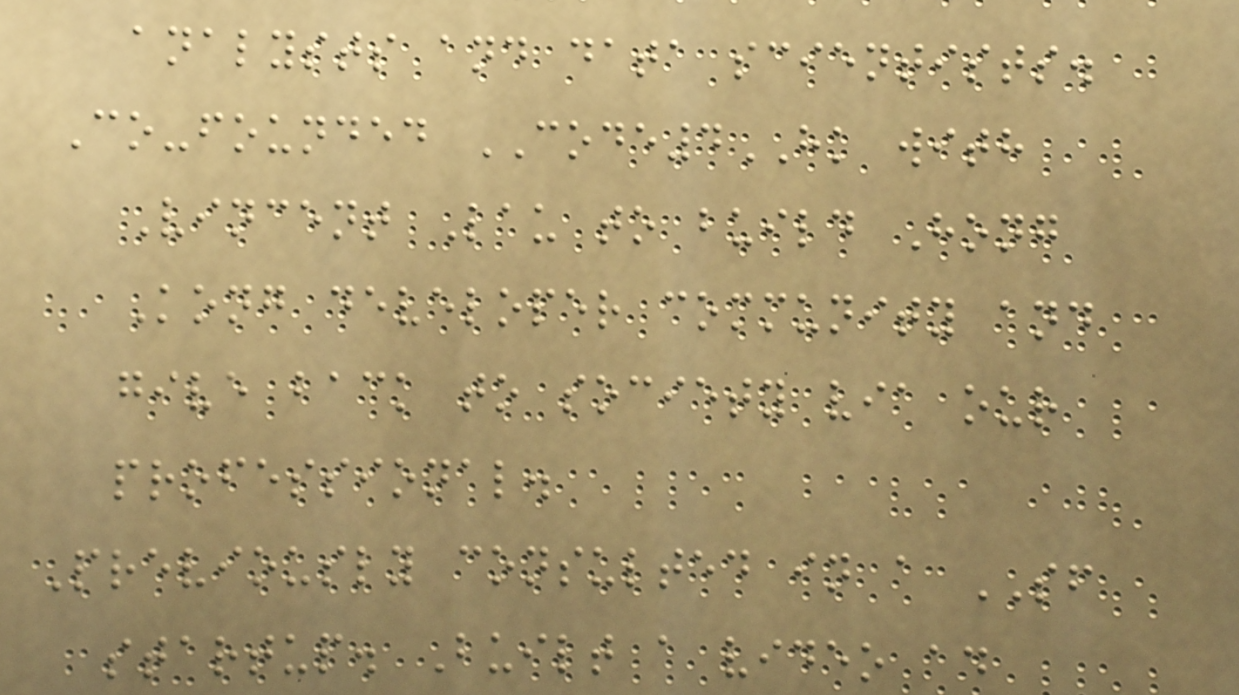analysts and data scientists.
Co-founded CODE4HK with
Vincent Lau to build Hong
Kong developer community and
give back to society via our
professional.
Previously consulted in a SF
startup. Built a video ad
